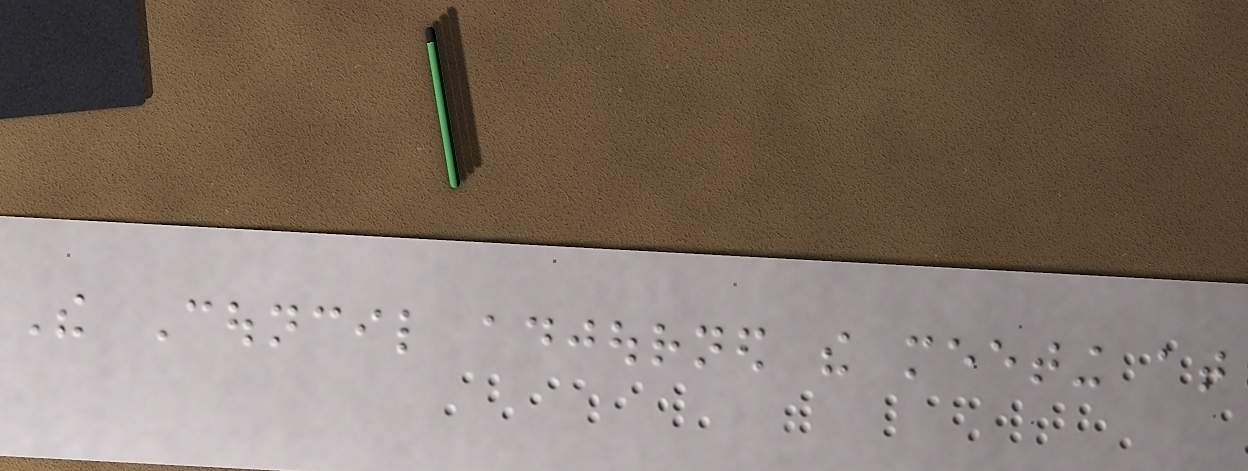The Council adjourned the meeting at
